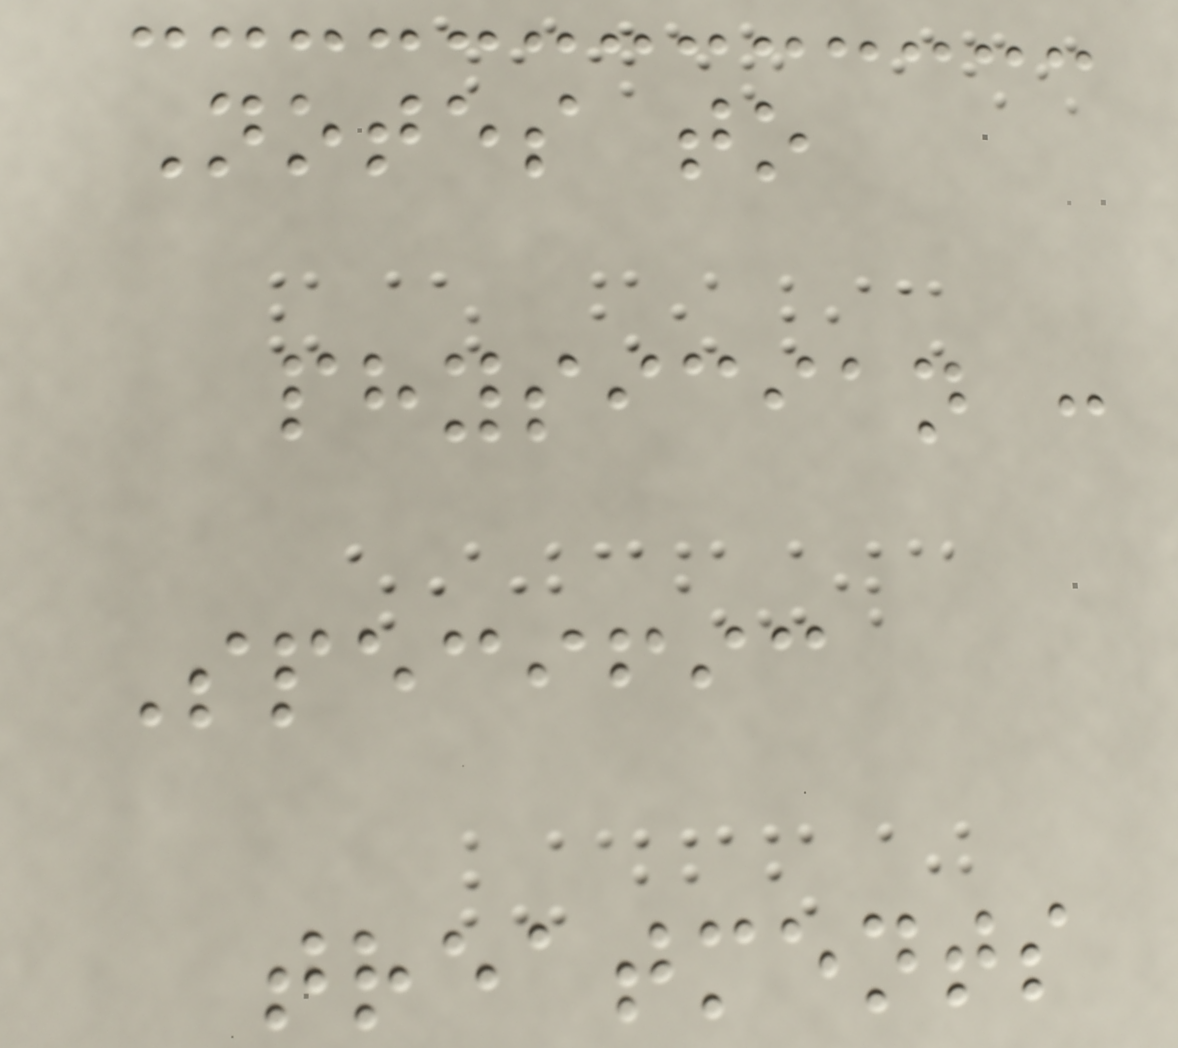Notes to
physician :
Specific
treatments
